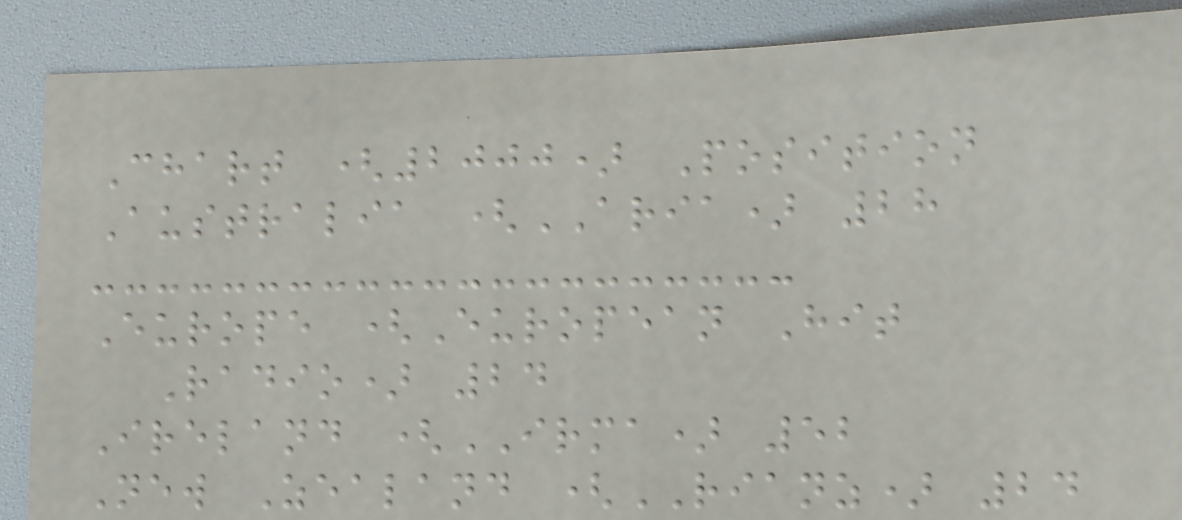Chart (2000) Position
Australia (ARIA) 28
Europe (European Hit
Radio) 24
Ireland (IRMA) 52
New Zealand (RIANZ) 24
